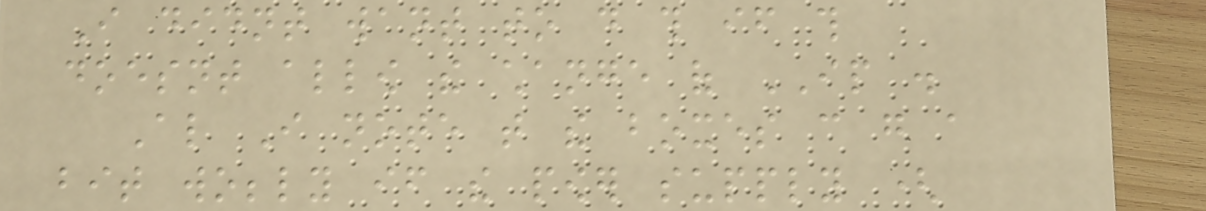I didnt want to do this if this
doesnt allow the change of IP .
Also I note that the boxes can go a
bit wobbly if the power supply (
